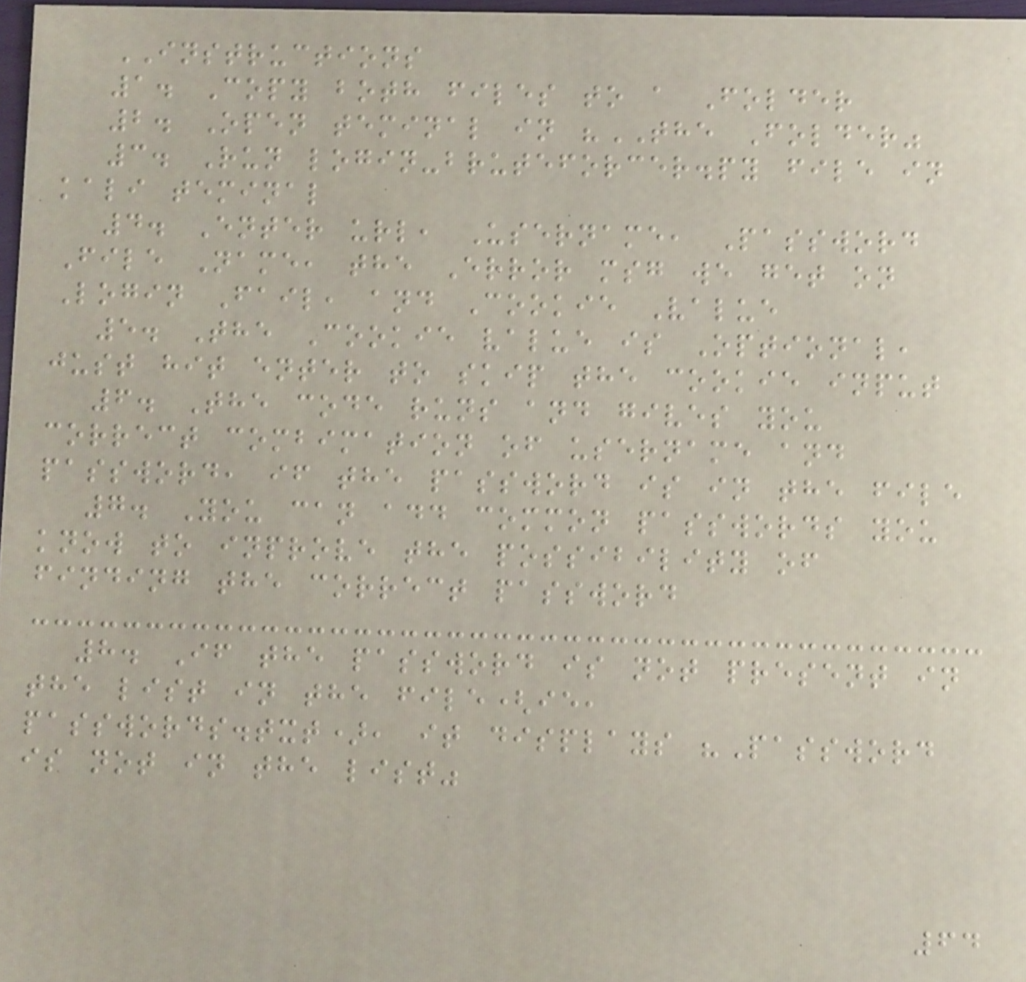INSTRUCTIONS
1. Copy both files to a Folder
2. Open teminal in "THE Folder"
3. Run login-bruteforcer.py file in
kali teminal
4. Enter url, Username, Password
File Name, the Error msg we get on
Login Fail, and Cookie Value
5. The Cookie value is Optional,
just hit enter to skip the cookie input
6. The code runs and gives you
correct combimation of username and
password, if the password is in the file
7. You can add common passwords you
know to inprove the possibility of
finding the correct password
8. If the password is not present in
the list in the file(ie,
passwords.txt), it displays "Password
is not in the list"
64
